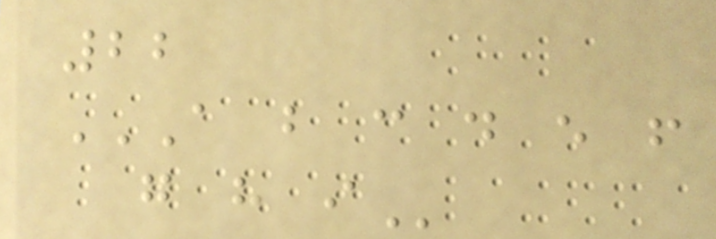22
A B C D E F
G H I
